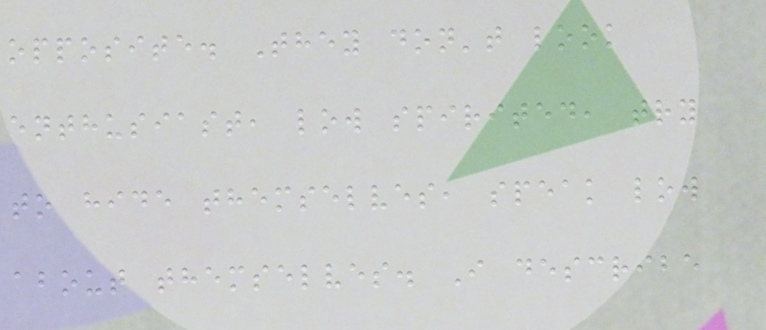opposite. They don't look
enthusiast, low spirited, try
to hide themselves, speak low
about themselves. I describe
